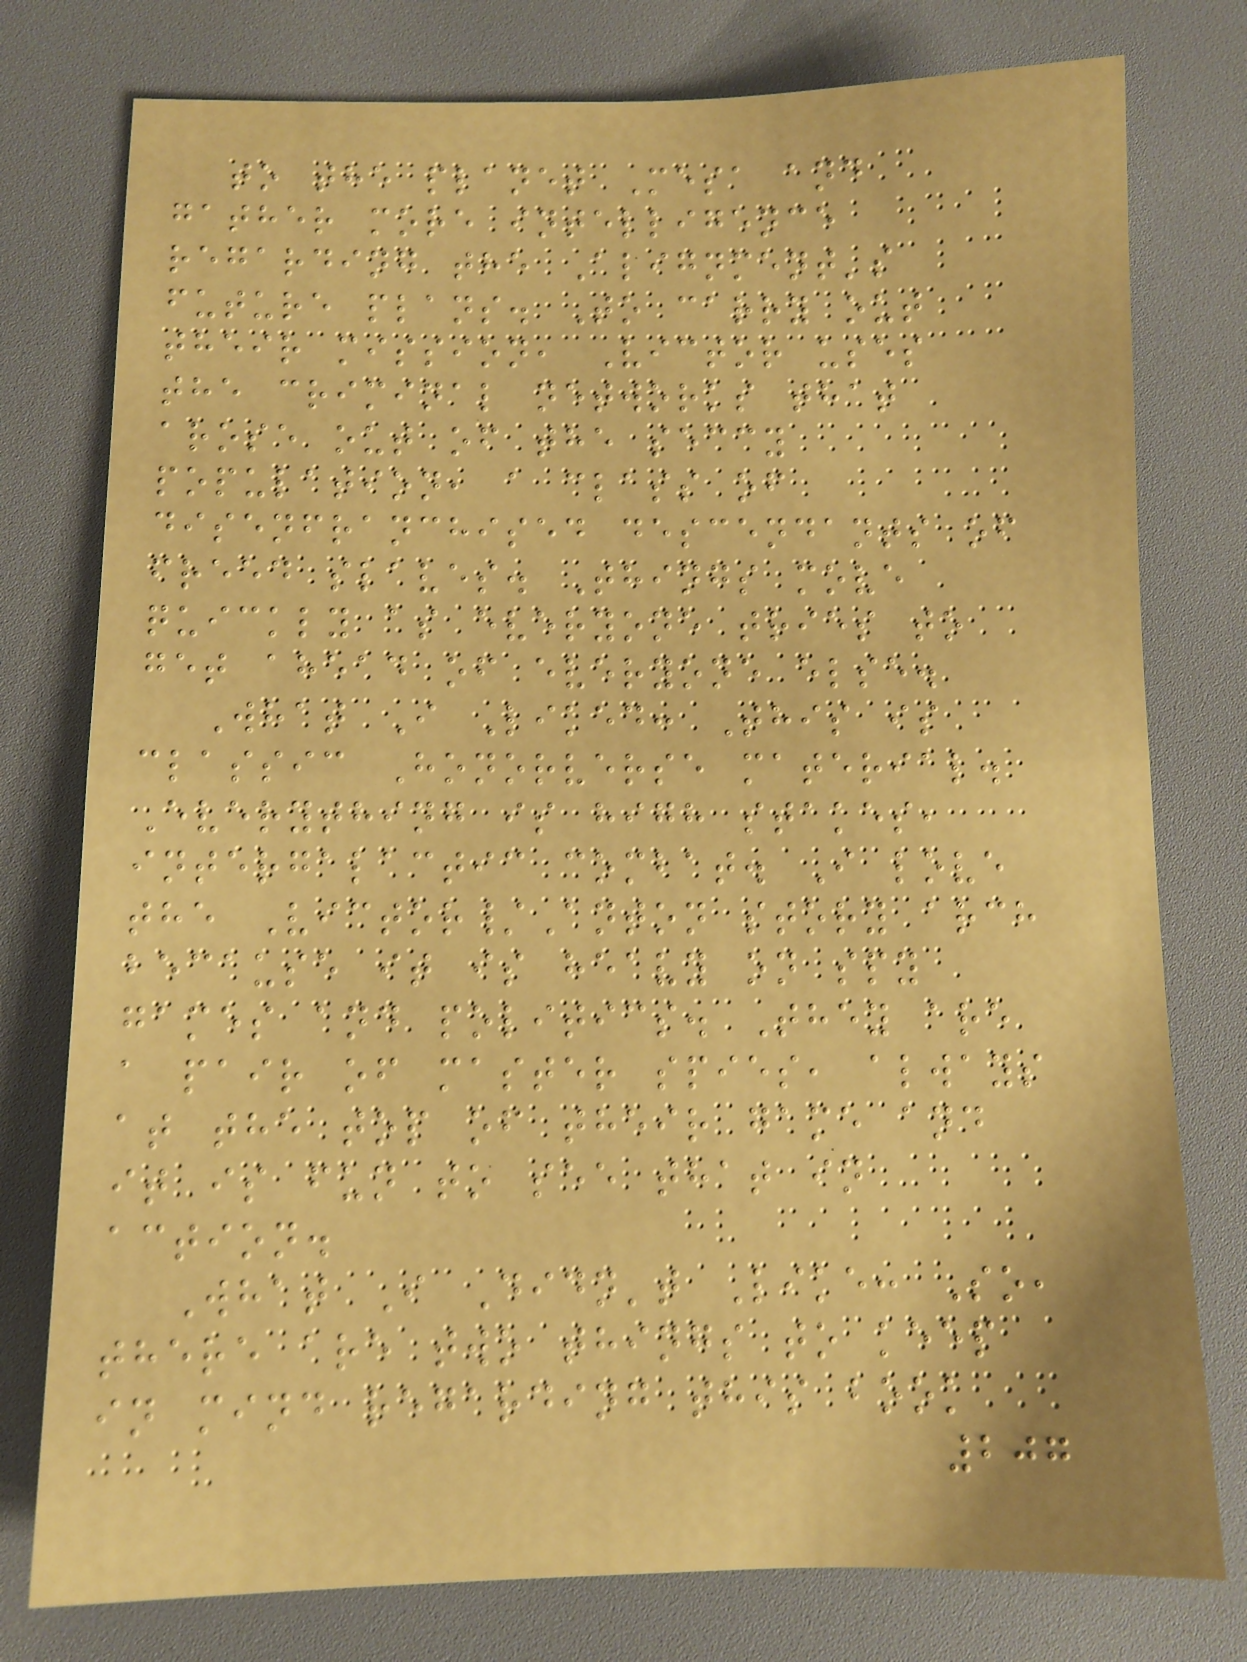to the planet Mesa and
gather more intelligence
regarding the Alignment's
future plans. To carry out
their mission, Victor uses
the criminal networks that
arose out of the seccy
population, a class of
disenfranchised descendants of
freed slaves. Things move
quickly as everyone tries to
get ahead of everyone else.
What I Liked: This is
classic Honorverse material.
Everything is high stakes,
intergalactic combat. I love
the Victor/Anton story arch
because it is heavy on spy
games and politics. They are
a pair of master spies, always
at the top of their game and
it is fun to see that in
action.
What I Didn't Like: So,
there are two things to keep
in mind regarding this book
207
